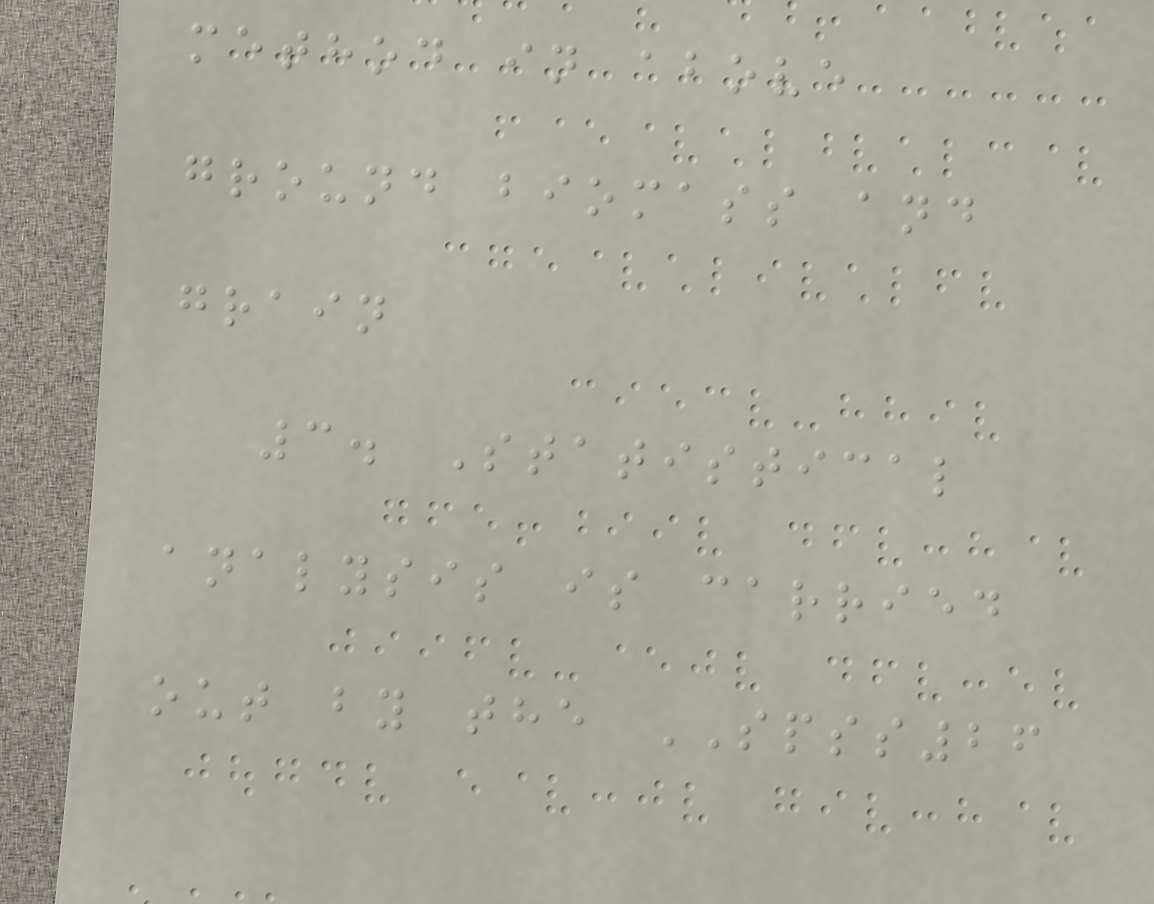method in above
ground biomass and
grain
3. Statistical
analysis is carried
out by the SPSS26
